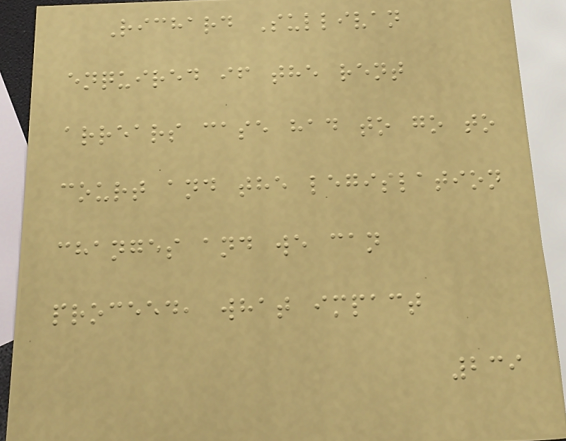Richard Sullivan
enquired if the rent
arrears case had to go to
court and the legislation
changes and we can
proceed, what impact
239
